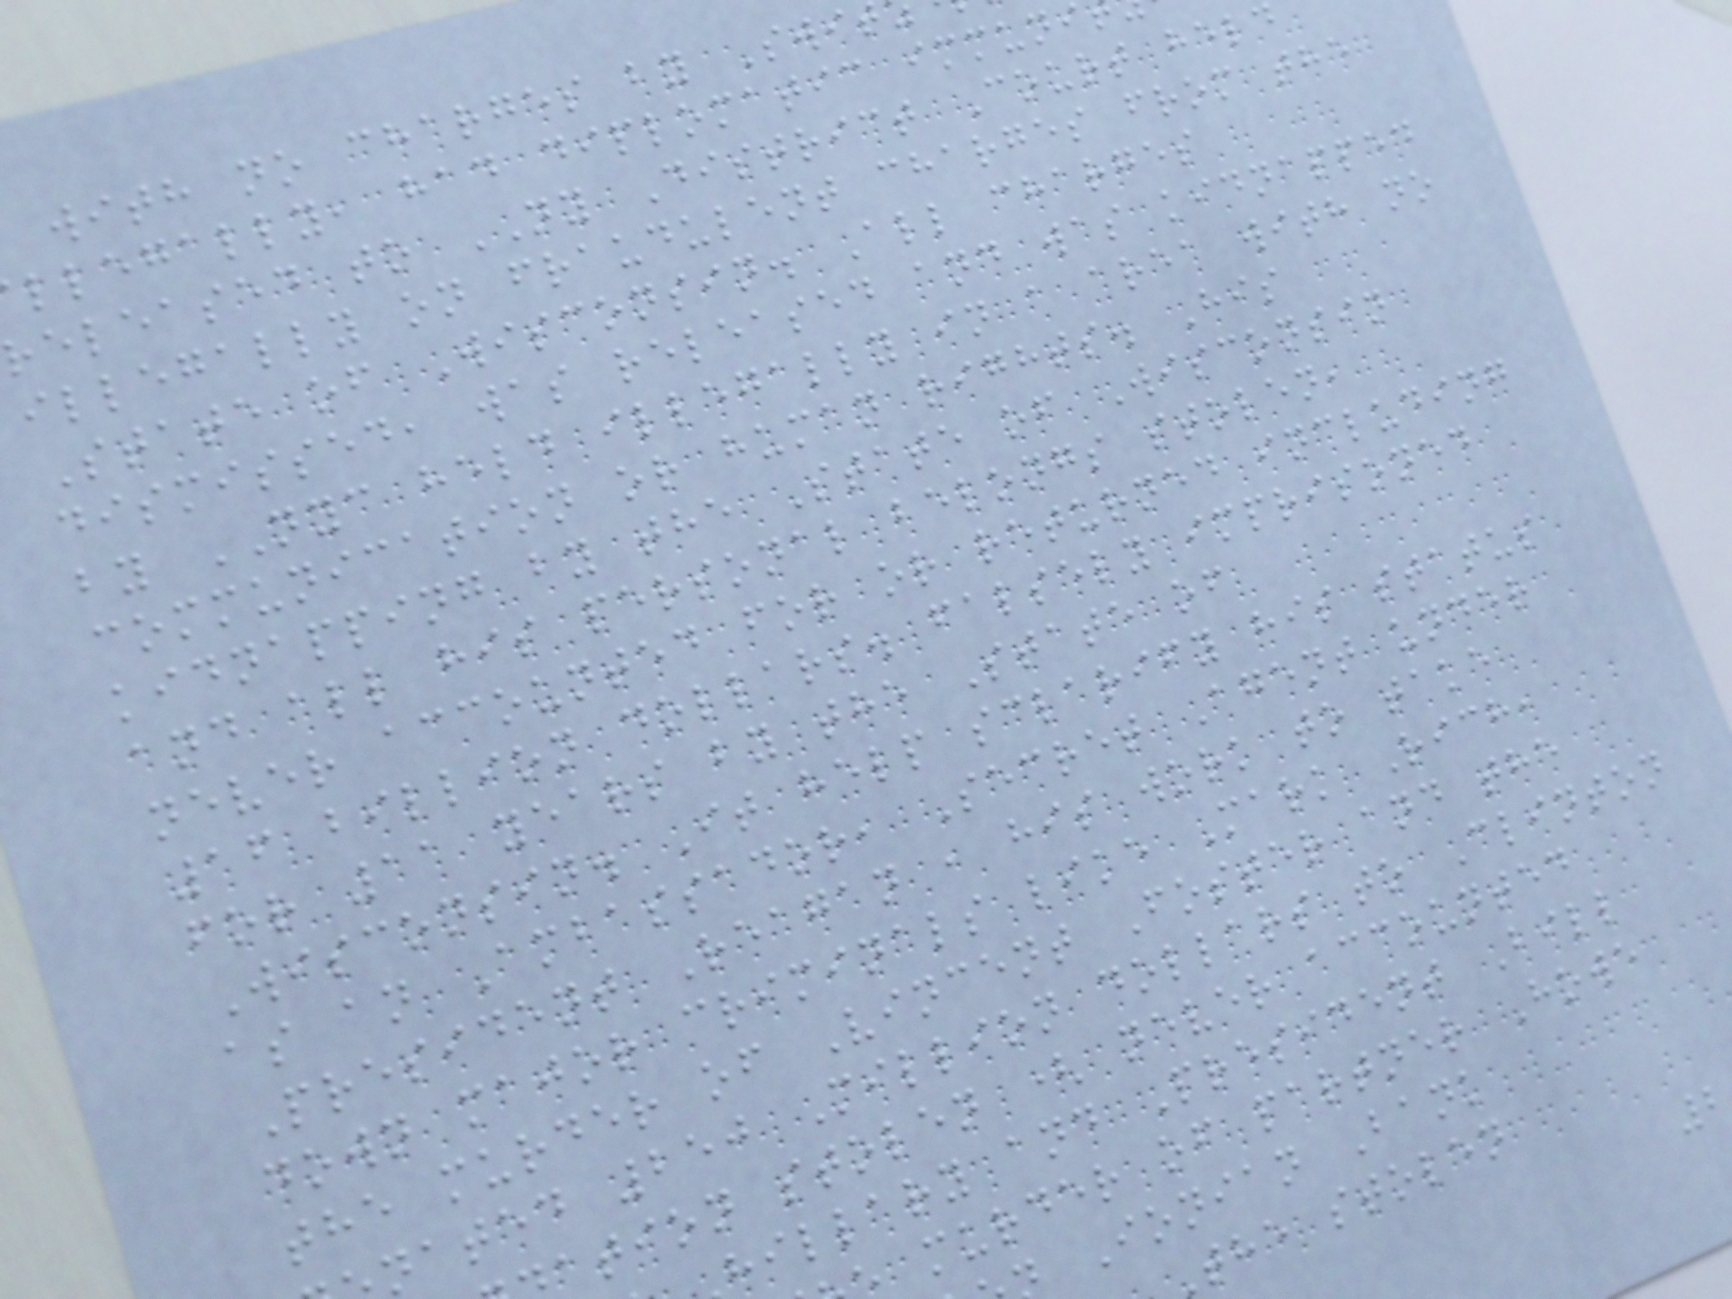with no charges by Swit
llegally, had diplomatic immuni
released to NY District Court held
illegally on fraudulent charges from the
State of Wisconsin. All charges
dismissed, was released and was kidnapped
by NYC held illegally in a area with no
communication or human rights. His
kidnapping by the State of Wisconsin
and all his personal belongs stolen,
never accounted for or returned including
16 billion dollars. falsely imprisoned
for 11 years by the State of
Wisconsin. It help sclarify his status
as an Ambassador, Secret Agent under
President Reagan , his work to take
down major criminals like Mark Rich,
the murder of Vincent Foster and the
nated 250 Million dollars to Clinton
ation stolen ( never accounted
hillary and President Bill
murder of partner Howe
Ionian Bank
the stolen
